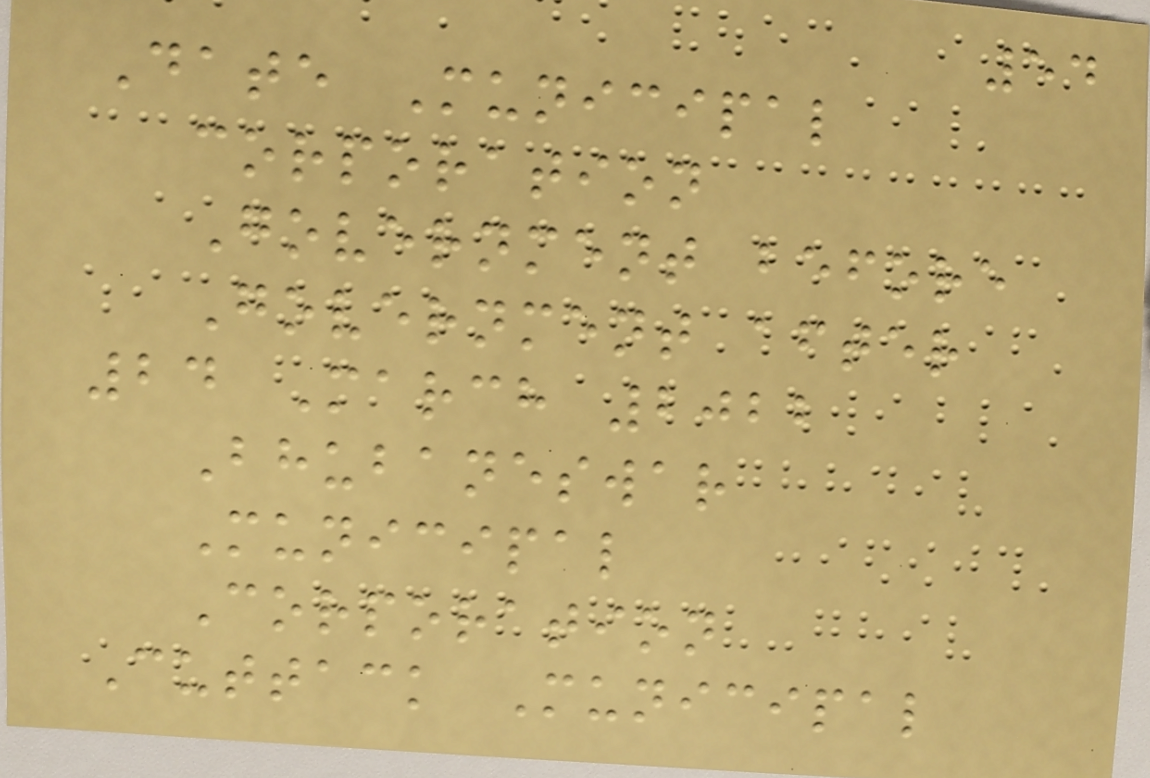54
Date Municipal
corporation
Government before
Government after
24 March 2022
Bhubaneswar
Municipal
Corporation
Cuttack Municipal
